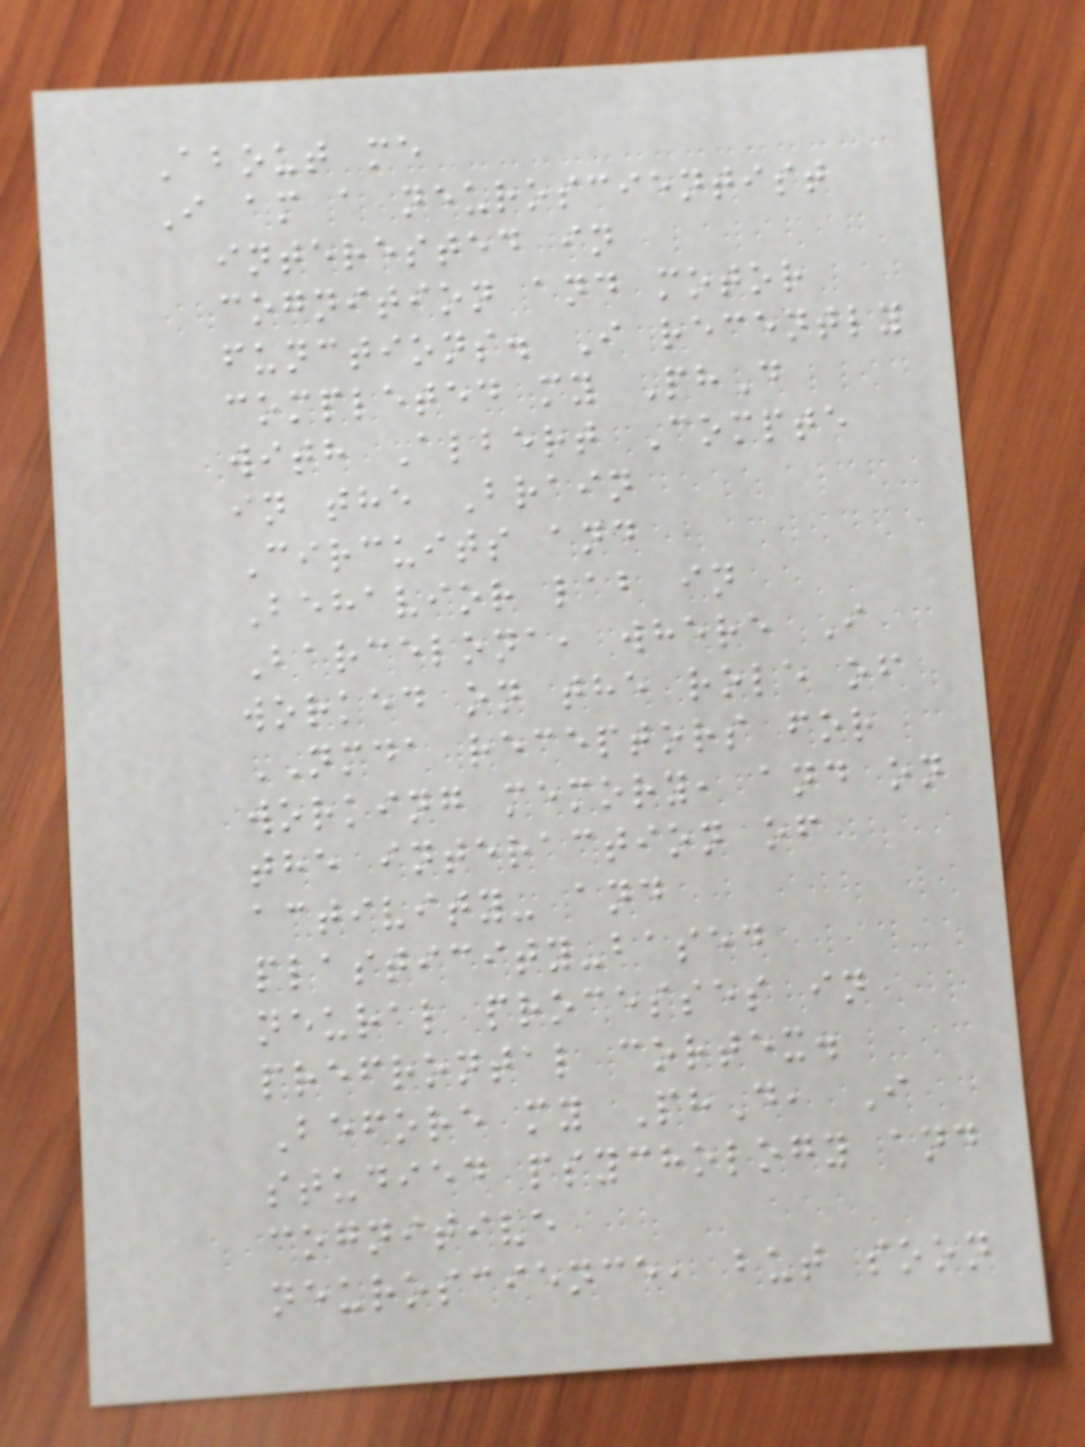About me
I am a neuroscientist
interested in
cognition and motor
functions. I recently
completed my PhD
with Albert Compte
in the Brain
Circuits and
Behavior lab in
Barcelona, where I
worked on the role of
NMDA receptors for
working memory, and on
the interaction of
activity- and
plasticity-based
neural processes in
prefrontal cortex.
Before my PhD, I
studied psychology and
cognitive
neuroscience, but soon
